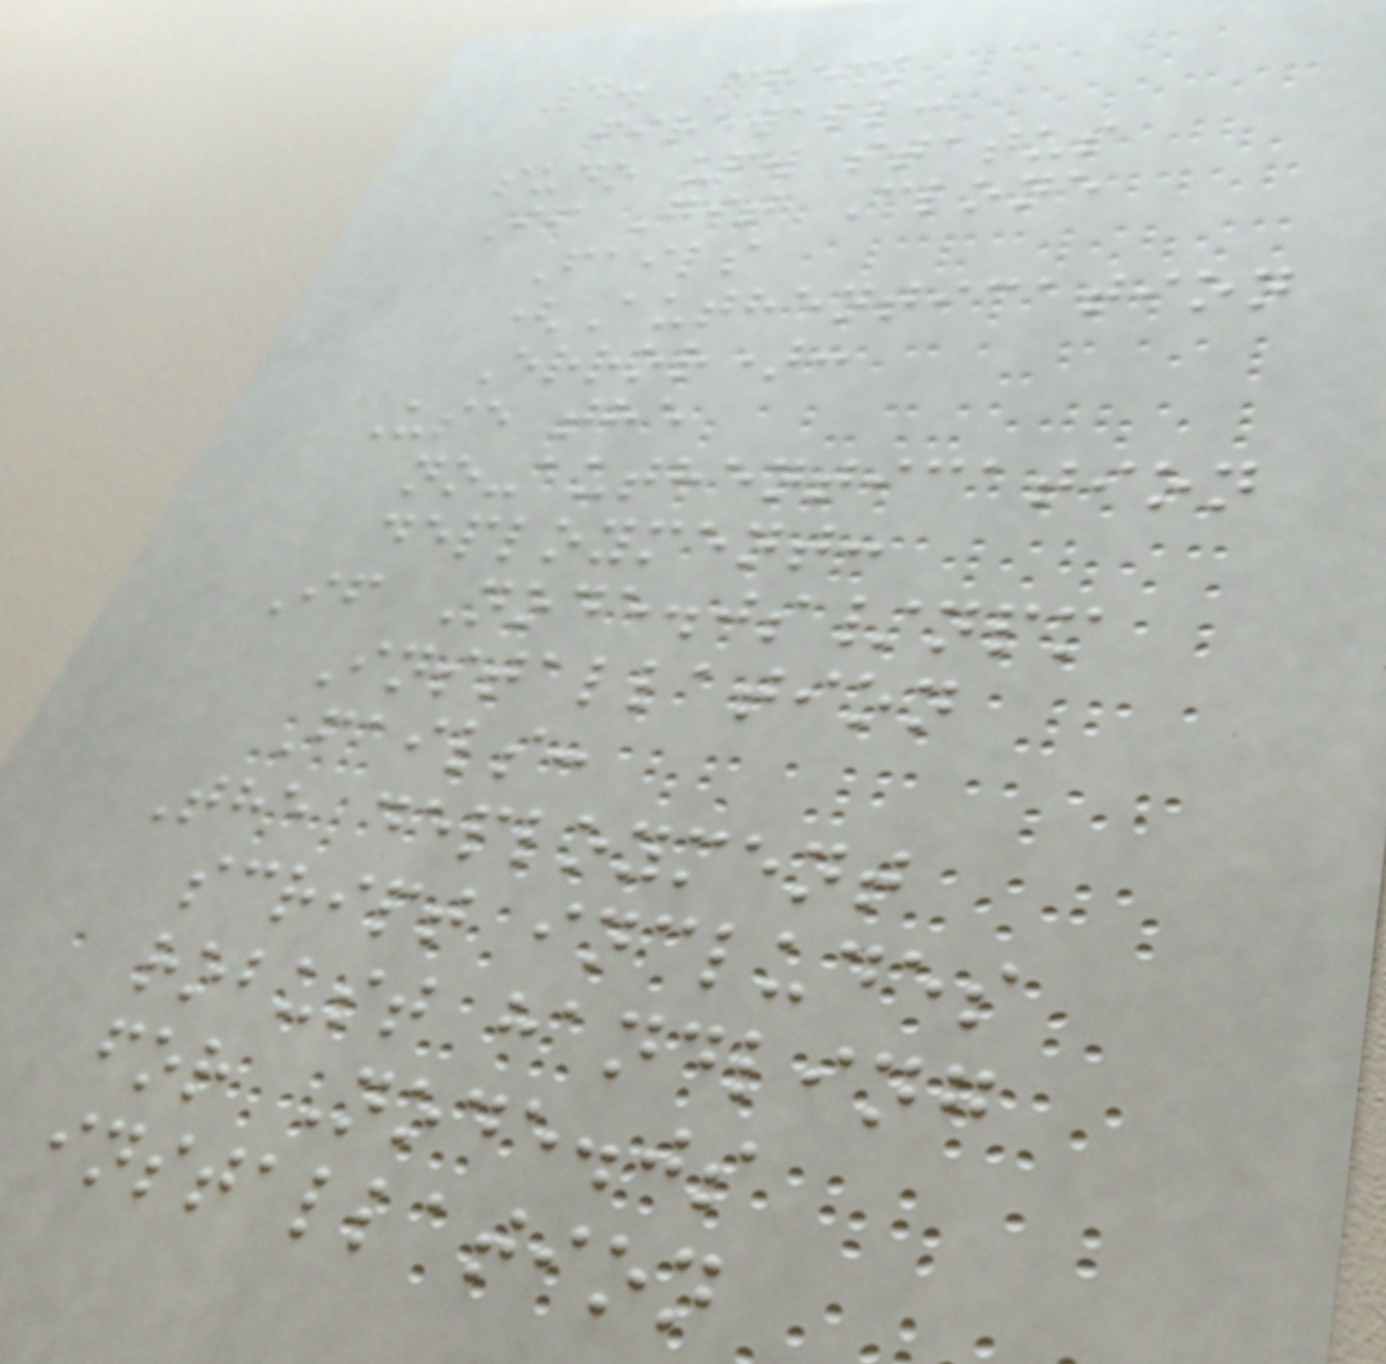4. Check
firewall:
sudo ufw status
If Git Clone
Fails
(Authentication
Error):
Use the
no-authentication
deployment:
If Node.js/npm
Installation
Fails:
The deployment
script includes
robust handling
for Node.js
installation
